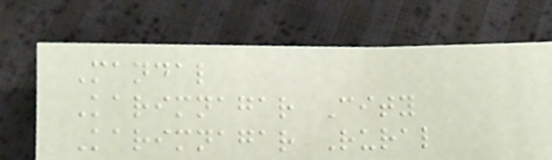Mandal
Karimnagar City
Karimnagar Rural
